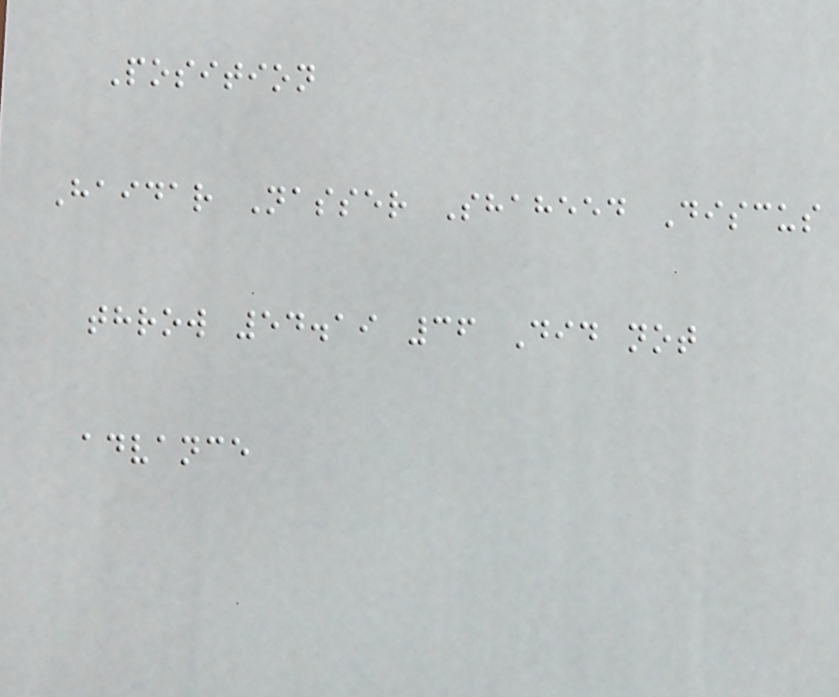Position
Haidar Nasser Shaheed Discus
throw 54.19 36 Did not
advance
